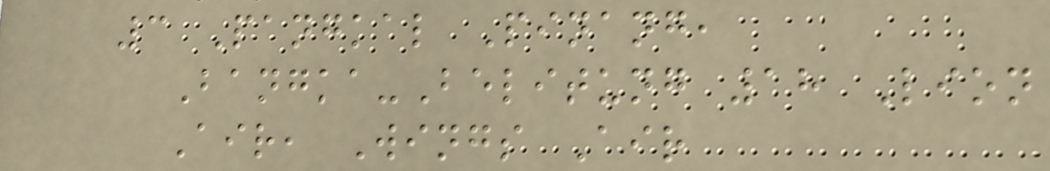3 Pangkal Pinang,
Bangka-Belitung 18 Lion
Air, Wings Air
